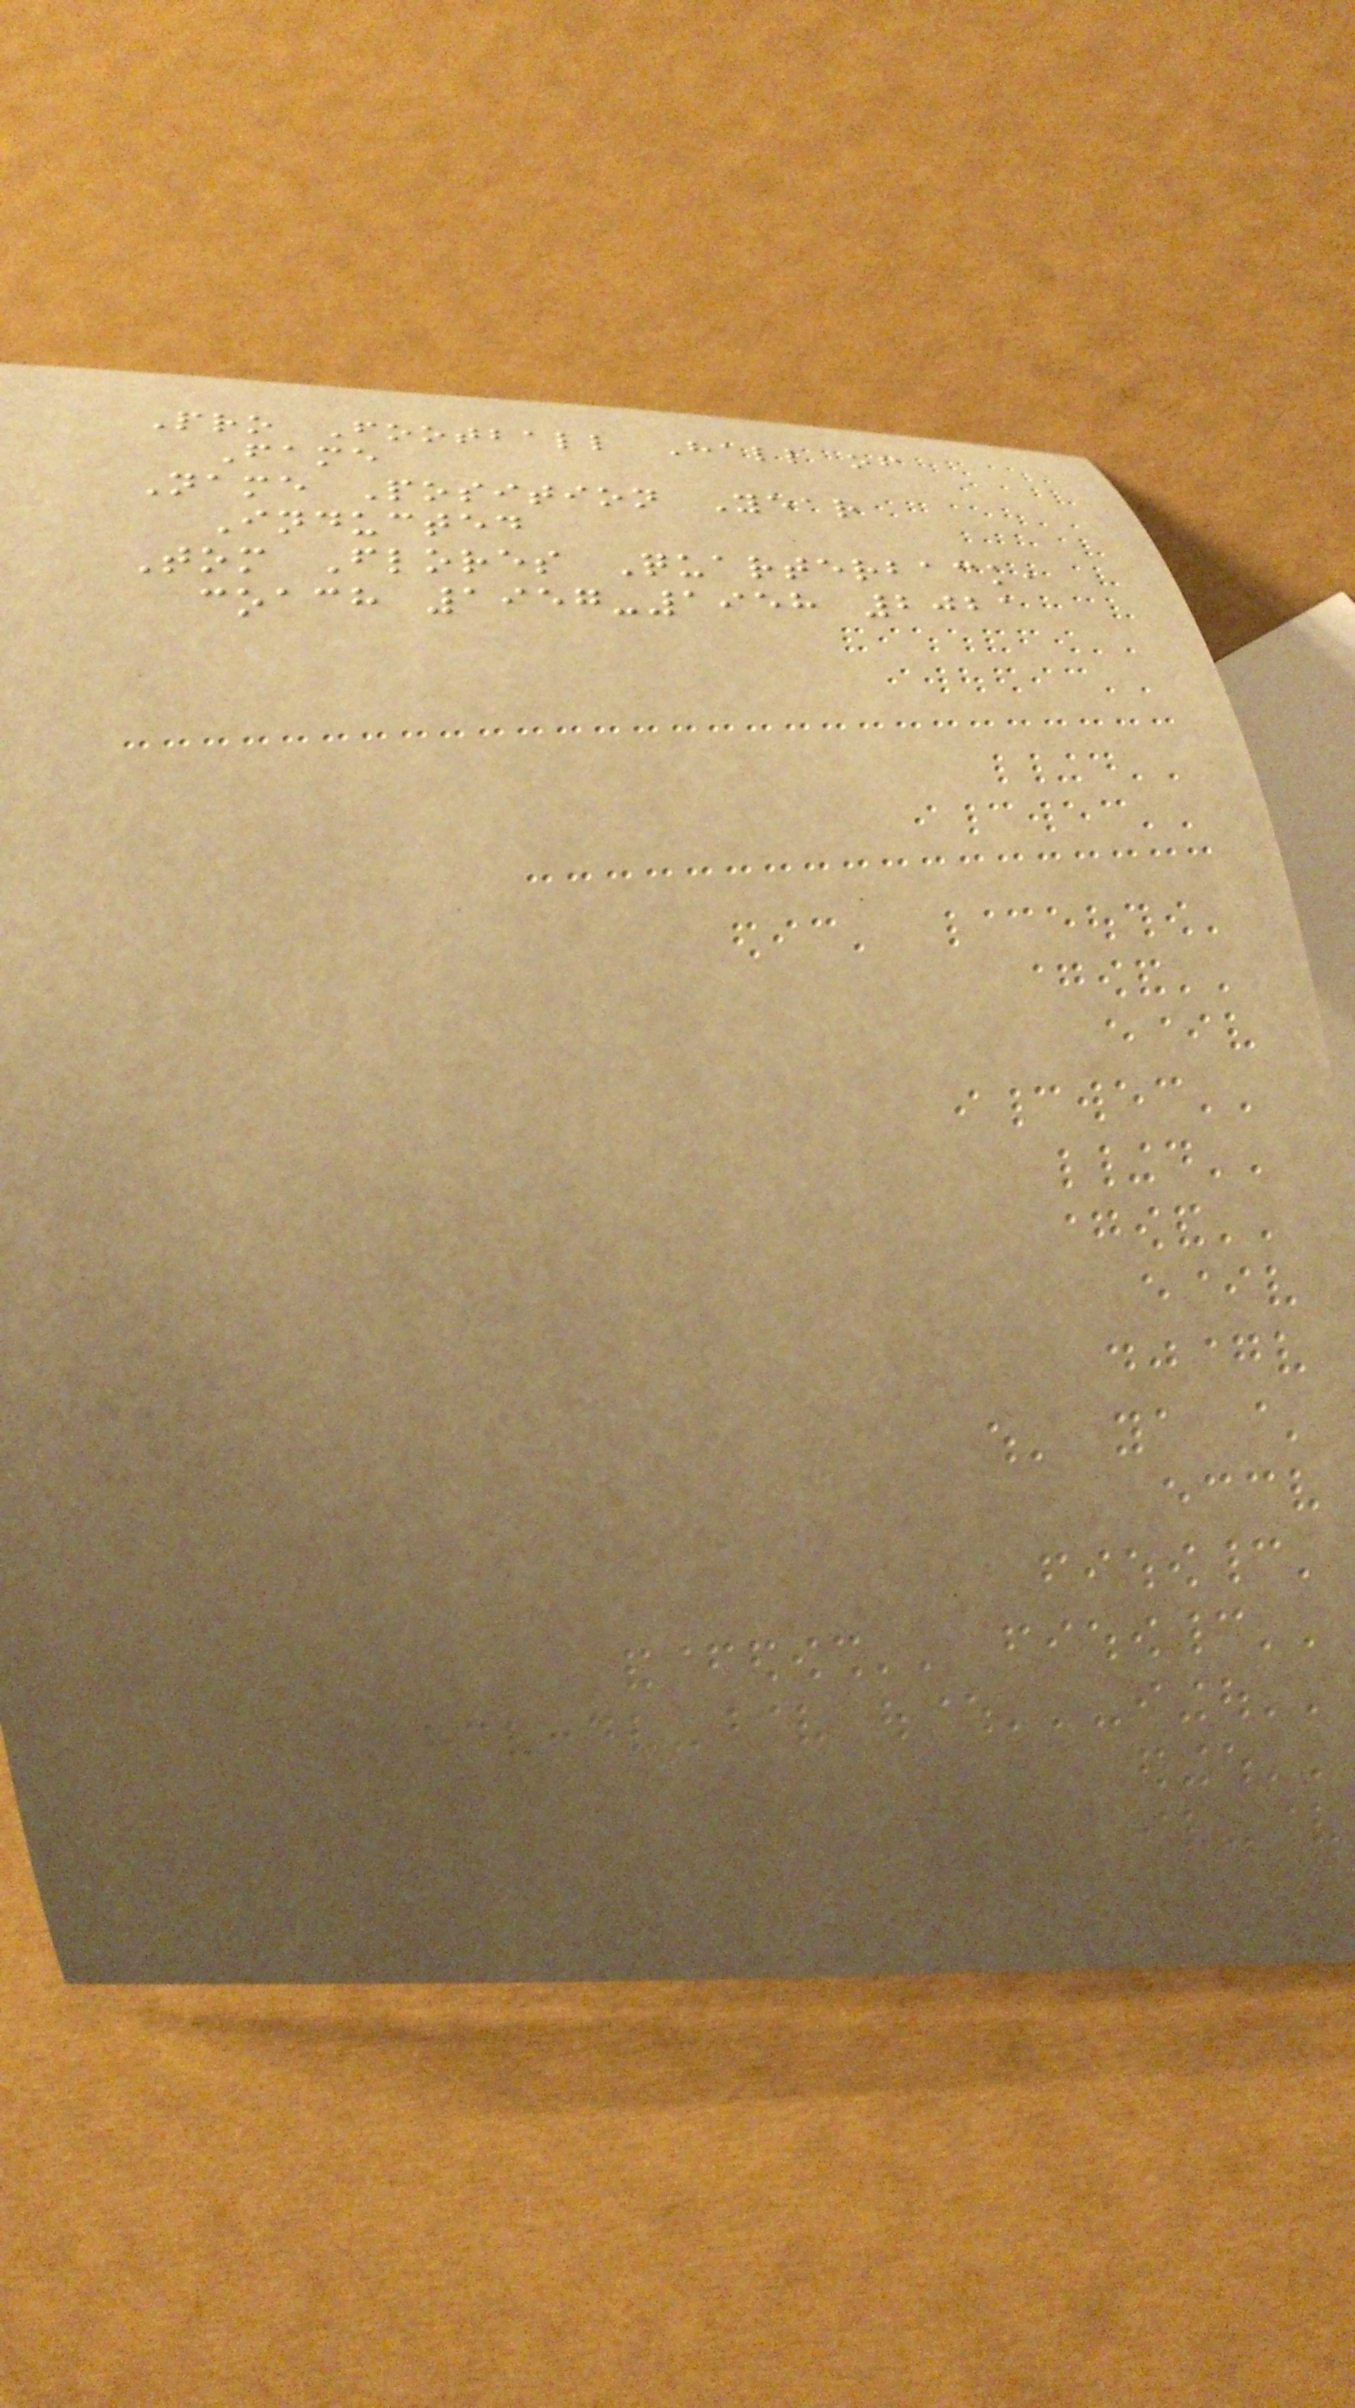Pro Football Hall of
Fame
Name Position Year
Inducted
Tom Flores Quarterback,
coach 1957-1958 2021
